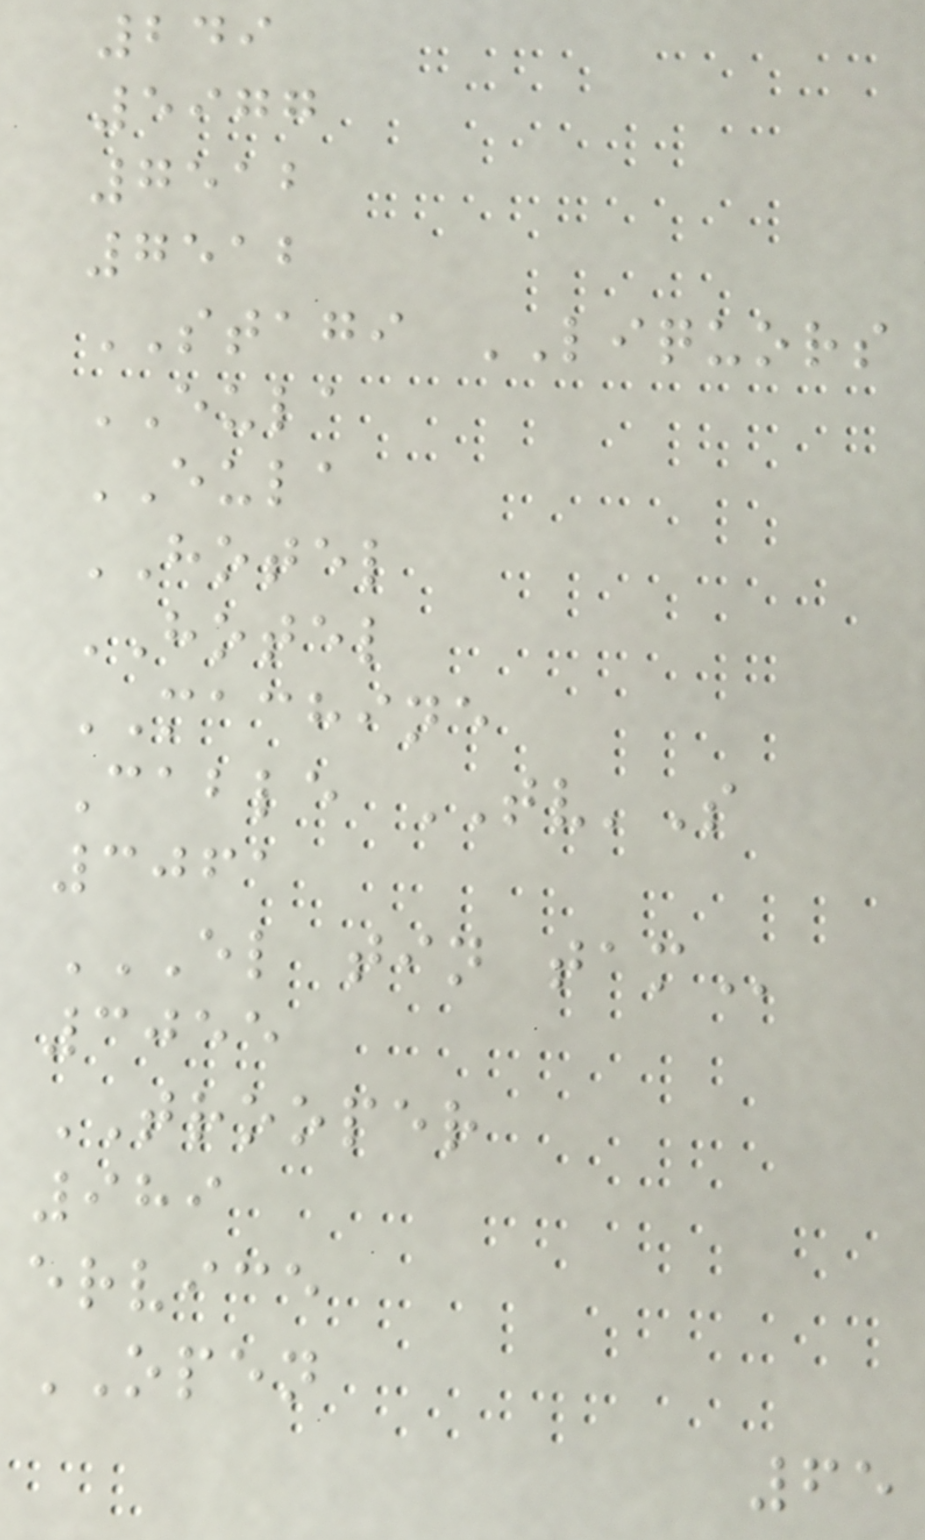249
5977
7512
7512
STAGI LIQUORS
EULA
EULA
HOTEL
HOTEL
MACHINE
Cable TV'S
3061
EL TIN TAM
3055
TROOPER
989
ervice
OPEN
65
